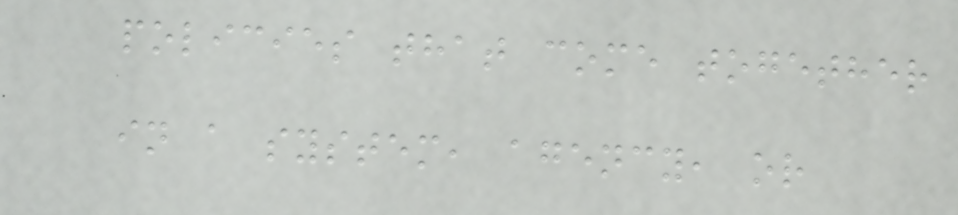policies that come together
in a system, agency, or
